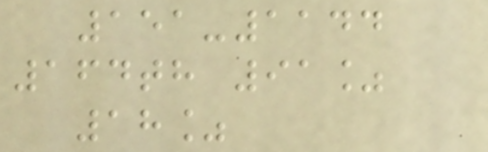151-1144
164th 91%
18%
